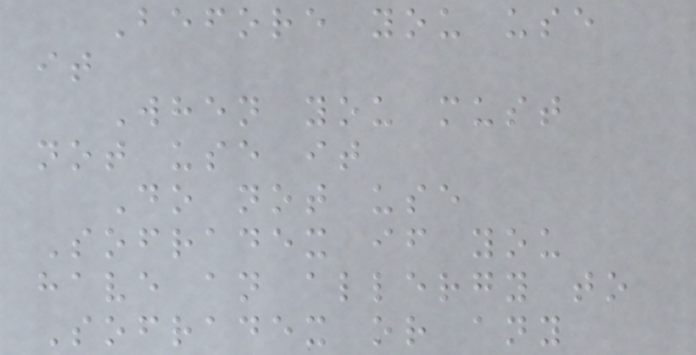Before you use
it
When you must
not use it
Do not use
Sofradex if you
have an allergy to
Sofradex or any
